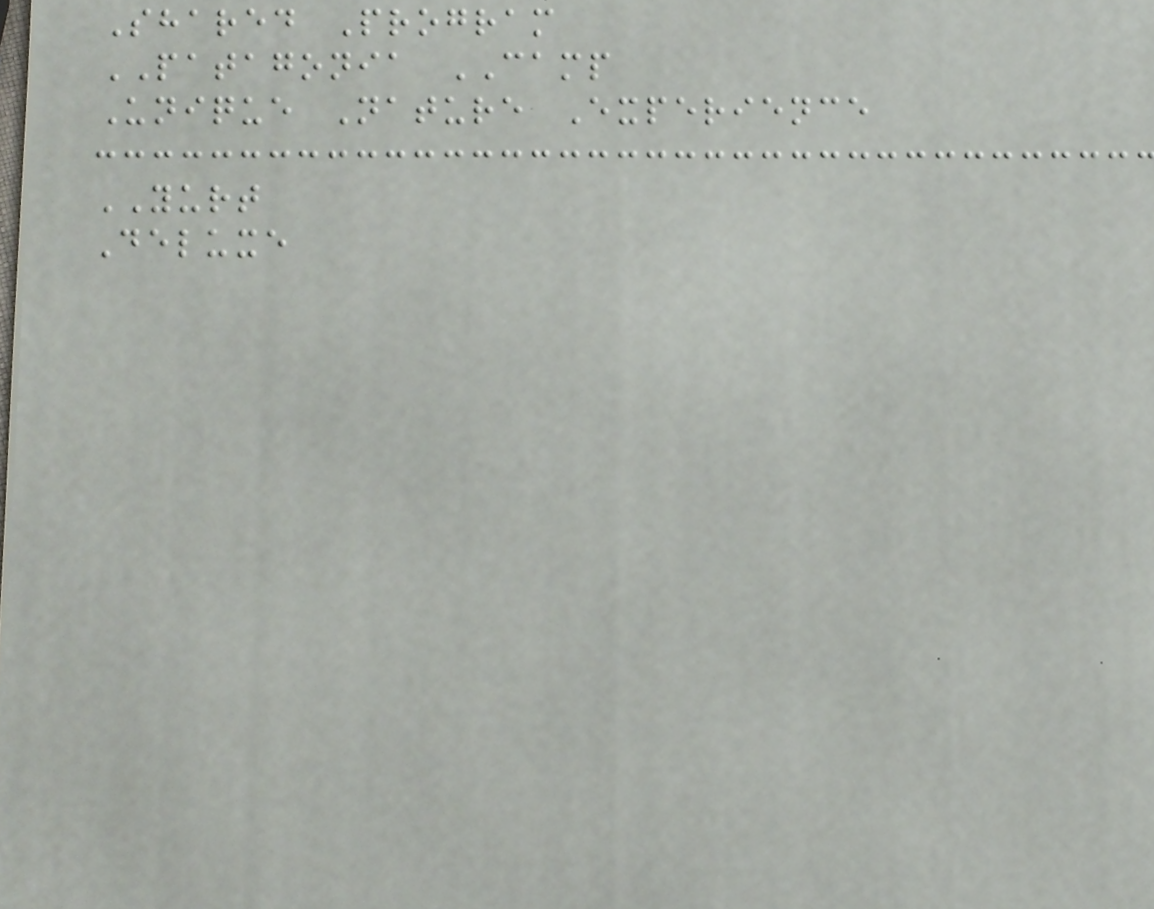Shared Program
PATAGONIA CAMP
Unique Nature Experience
YURT
Deluxe
